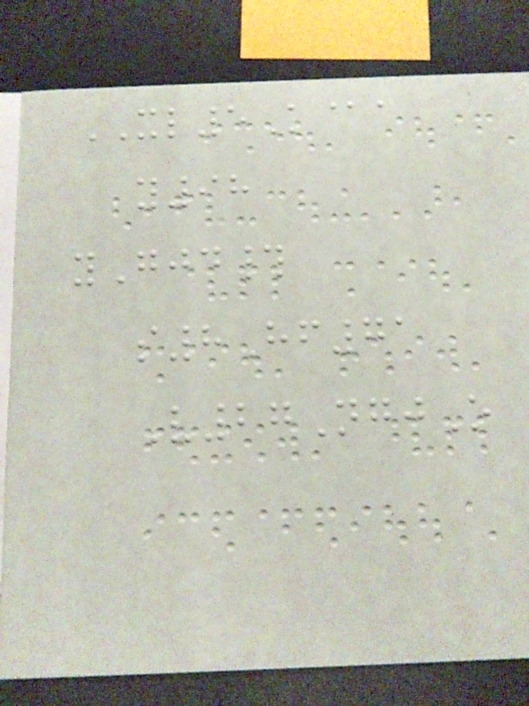XL5K@a
y98
yGjd#
s8Hf71
V27NgjO
